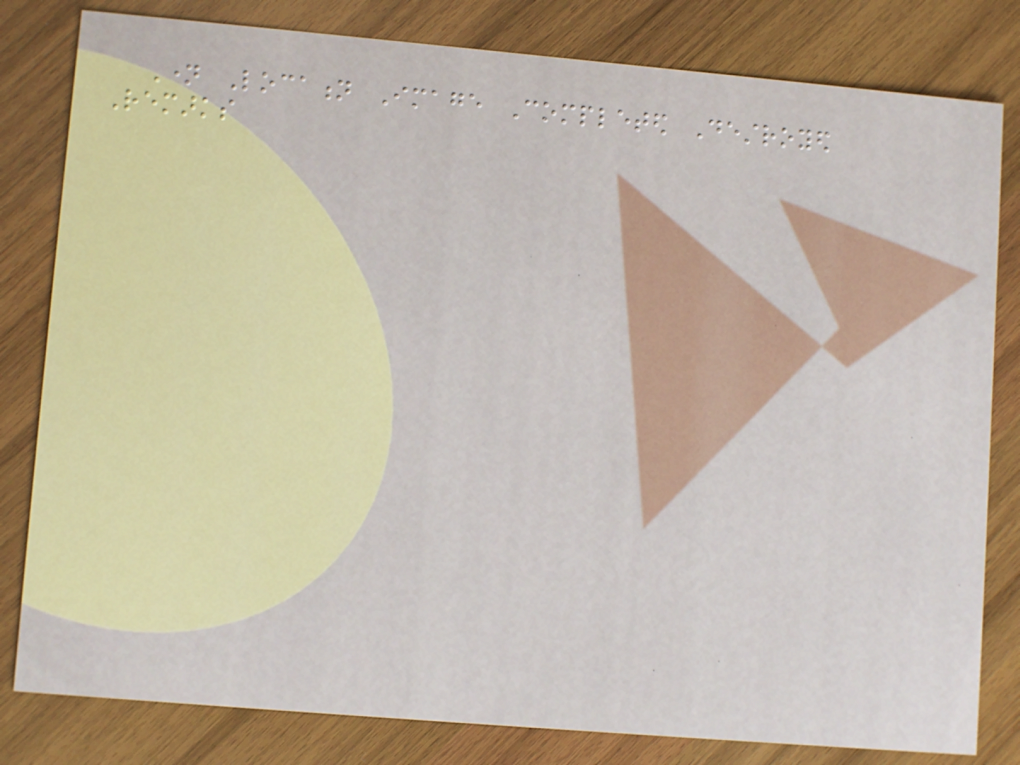Name Location Image Completed Destroyed
Remarks
